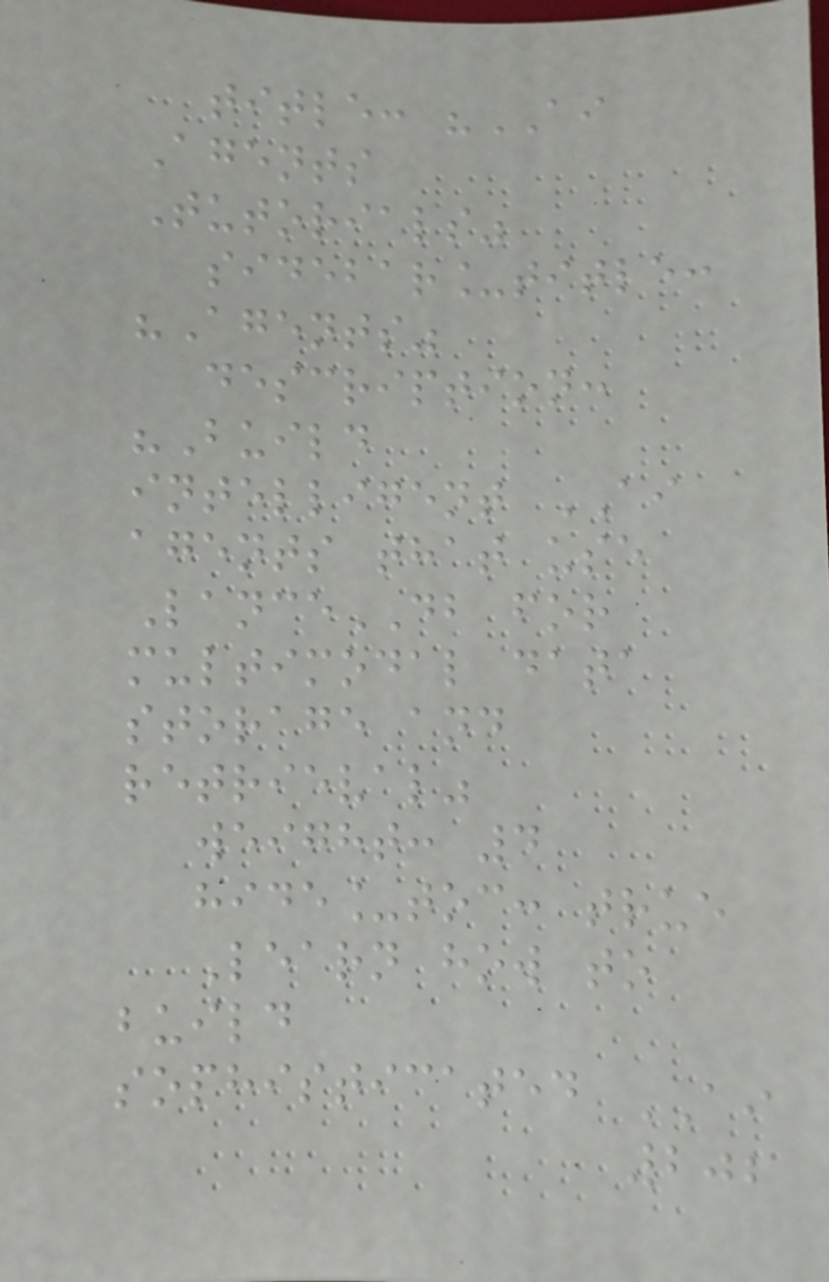title: "AI
Agents
Tutorials"
sidebar_title:
"Agents"
description:
"Build
intelligent AI
agents that use
LanceDB for
multimodal data
storage and
retrieval"
weight: 4
hide_toc: true
Learn how to
build
sophisticated AI
202
